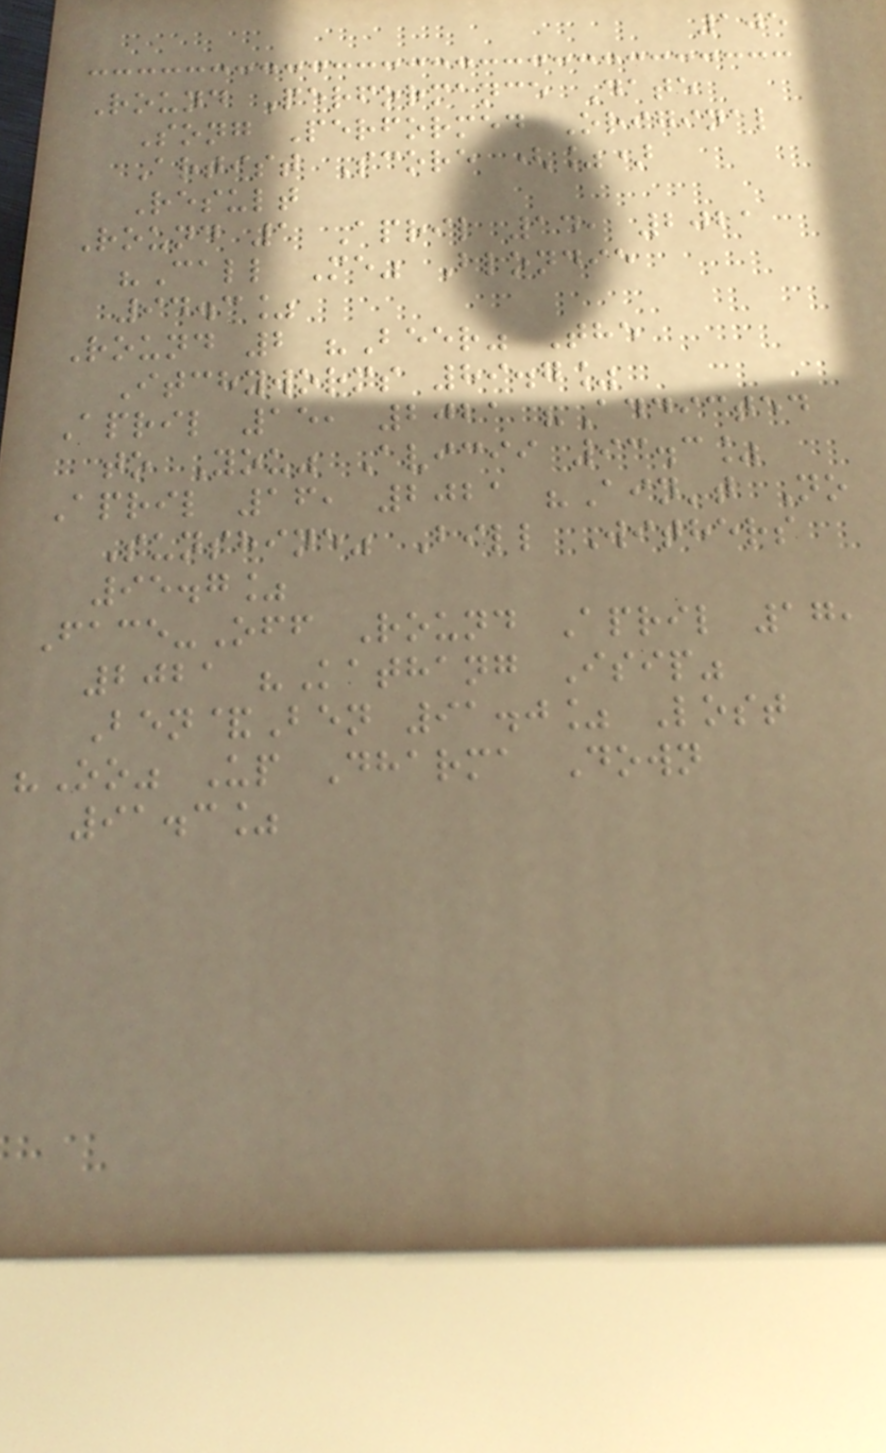105
Round Performance Date
Song Performed Original
Artist Score (%)
Result
Round 1 April 14, 2021
"Call Me" Blondie
94.3%
Round 2 "Beer" The
Itchyworms 89.7%
April 15, 2021 "Addicted
to You" Avicii 93.3%
April 16, 2021 "Ain't No
Sunshine" Bill Withers
95.7%
Face-Off Round April 17,
2021 "Kathang Isip"
Ben&Ben 91.0% Lost
"Oo" Up Dharma Down
91.3%
